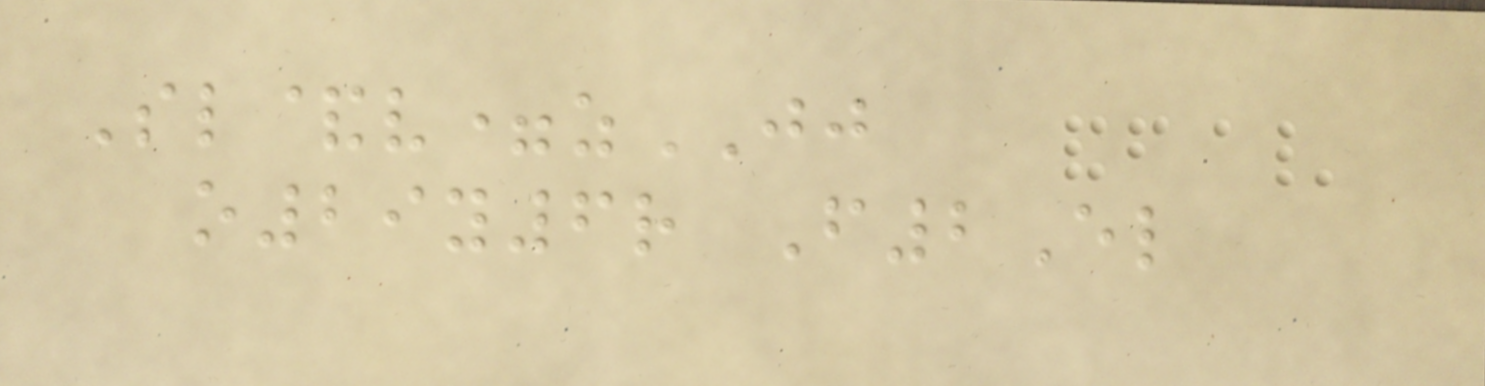Sl&v=zJJ
o29y6r F2El
